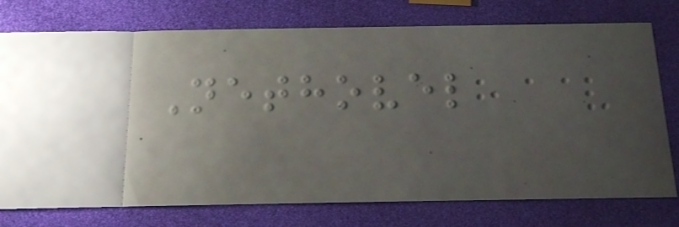Nethovel
